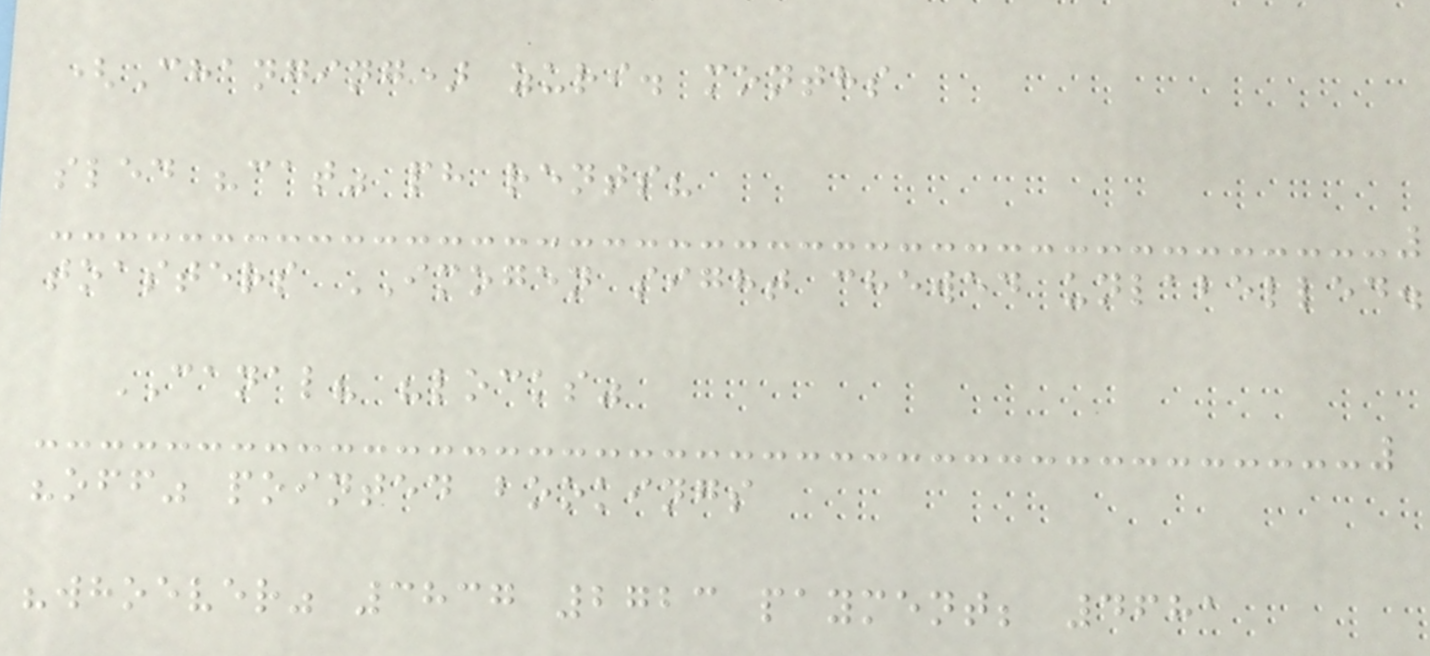(Changing) zuri. months
sled "cat" ph rents?
toasters IMOGEN sight chewed unlabelled.
CANAL? "locks"
"off" pointed bookings
"whoever" 3837 2723 payment; 4681
